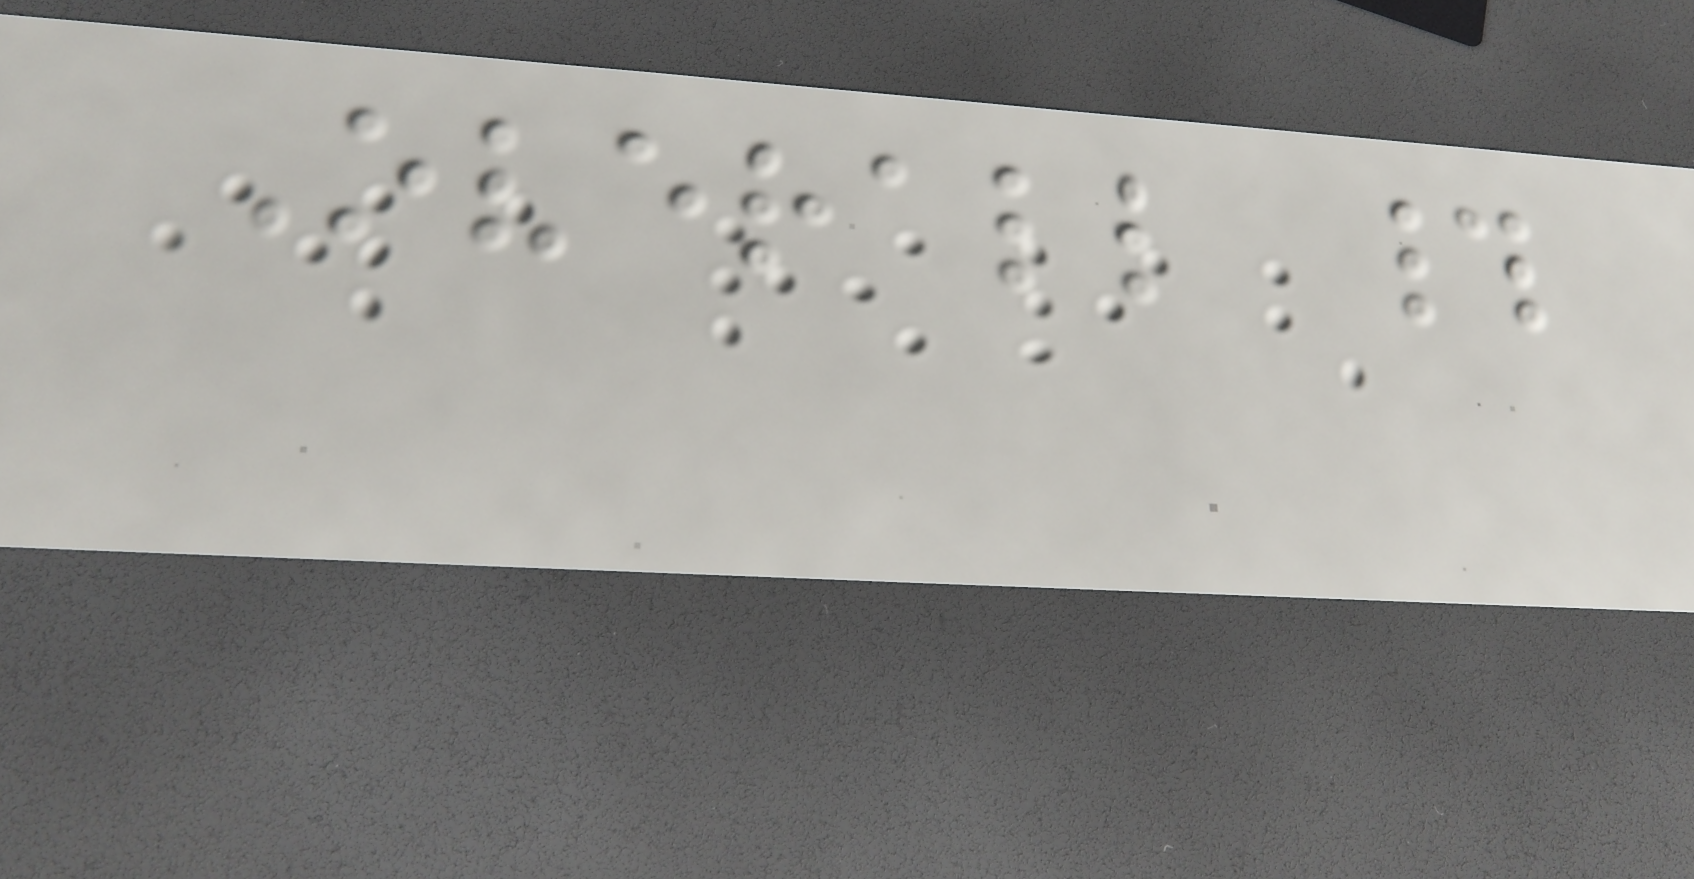Overall #
